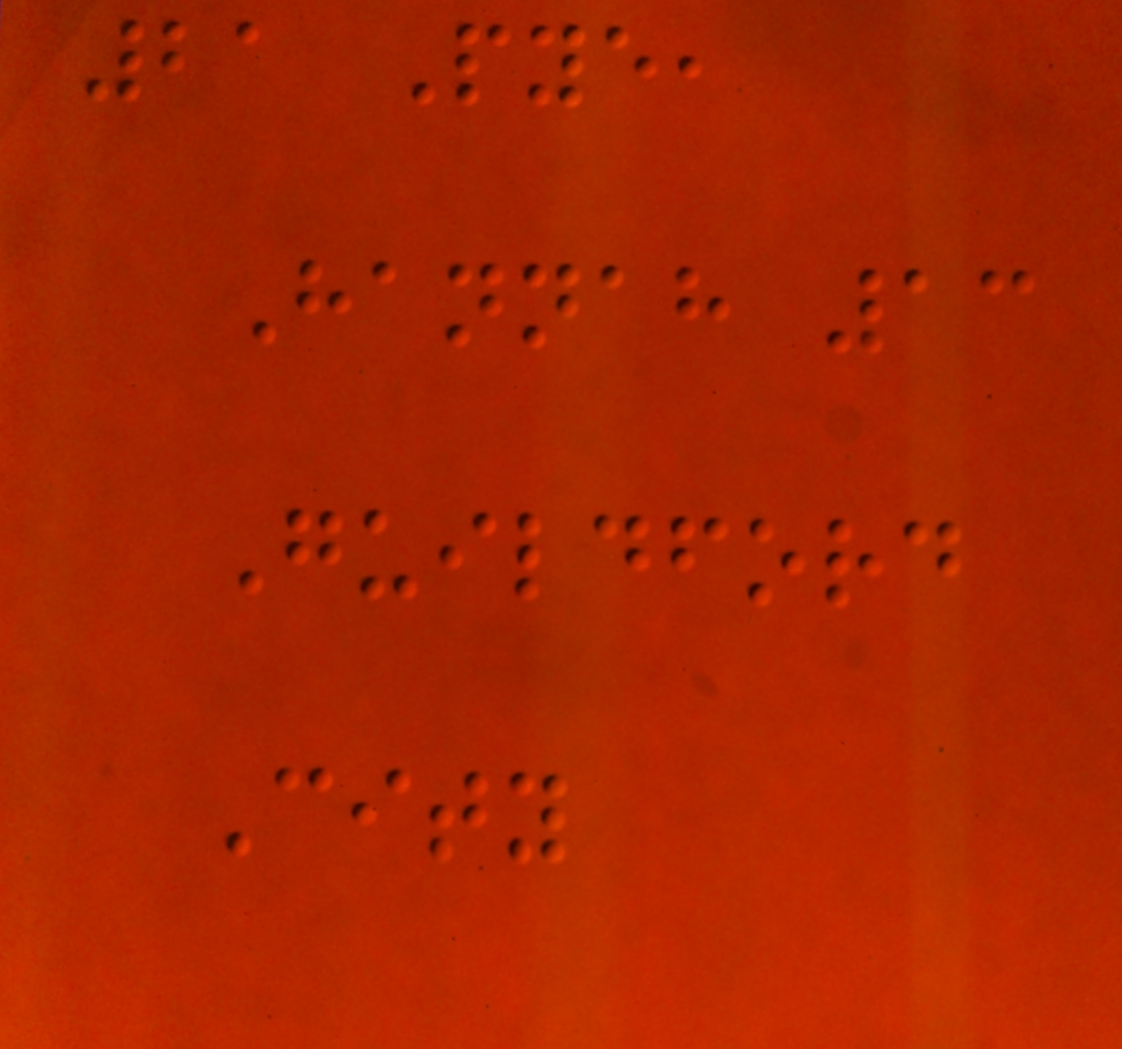21 Pye,
Hannah 13
Guildford
City
